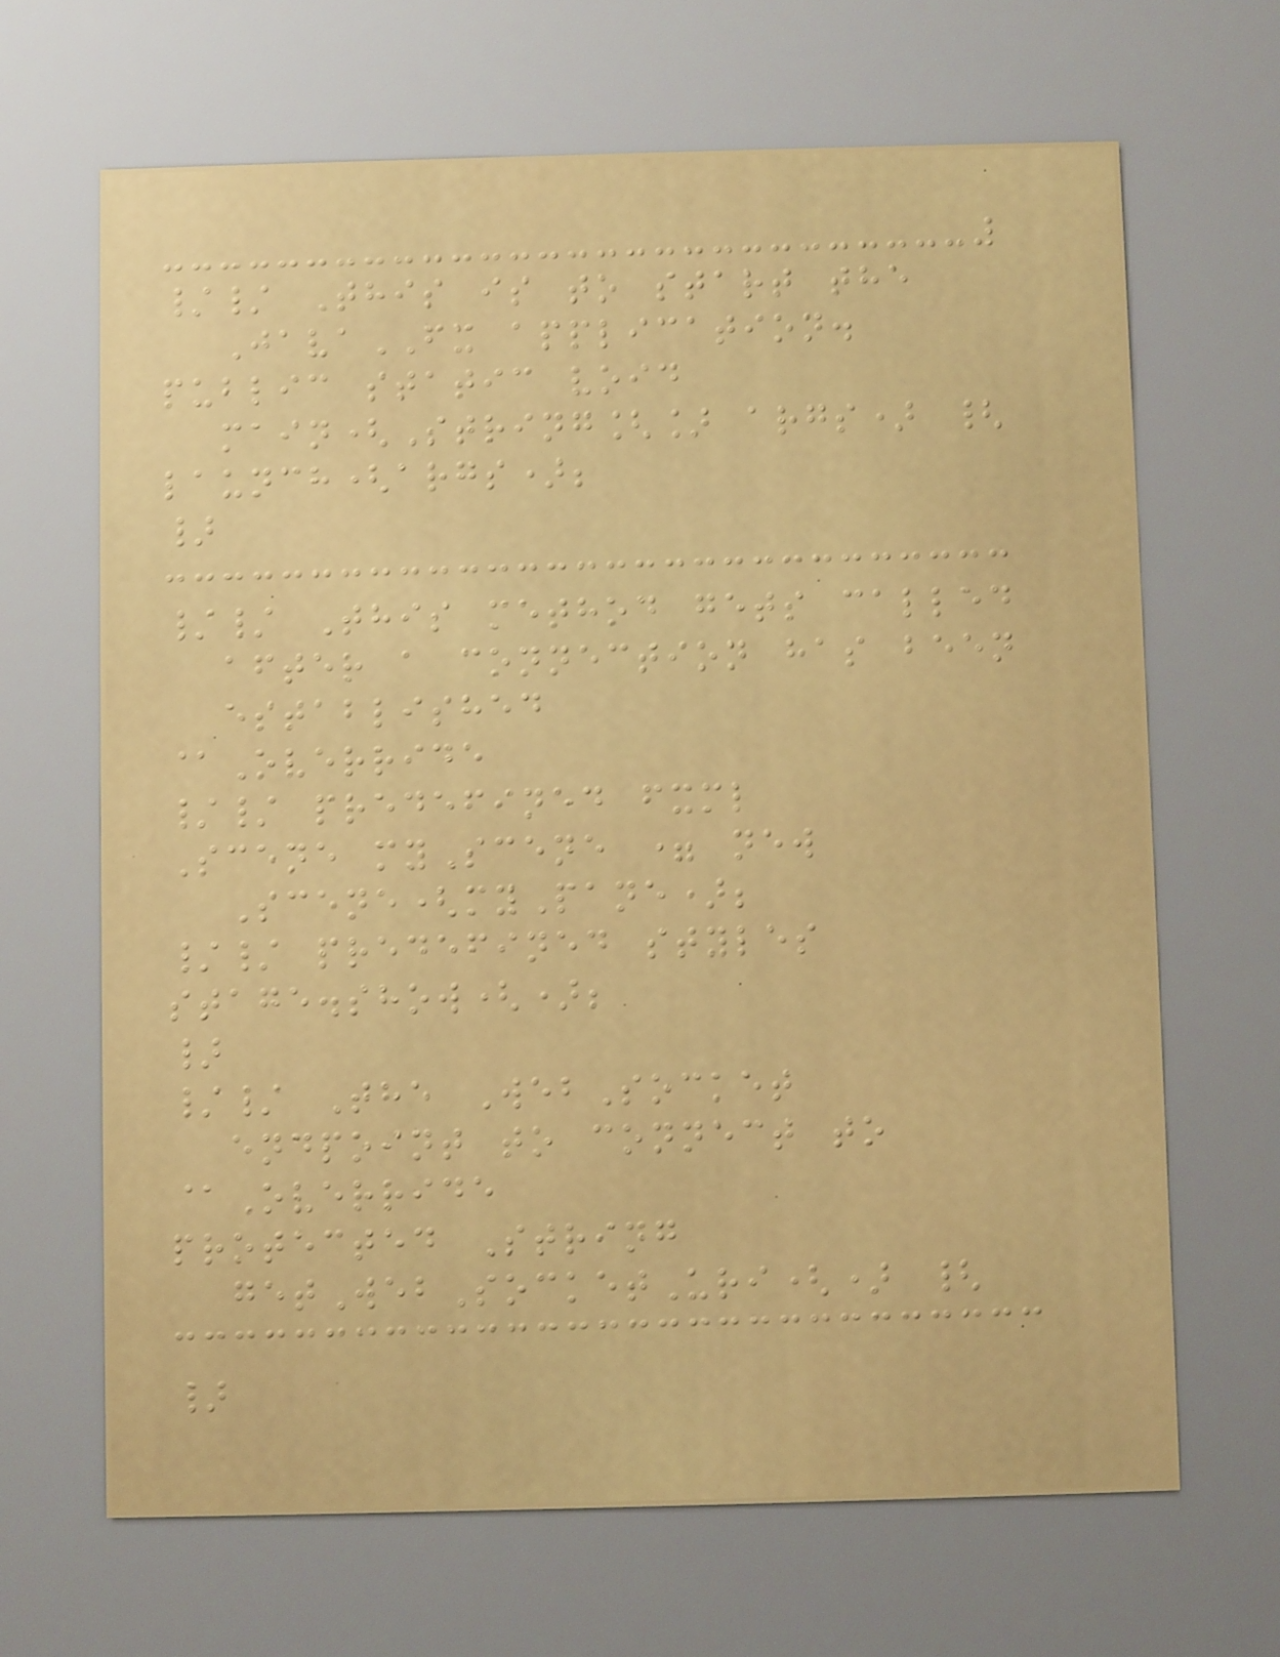// This is to start the
JavaFX application.
public static void
main(String[] args) {
launch(args);
}
// This method gets called
after a connection has been
established
@Override
// predefined fxml
Scene myScene = new
Scene(myPane);
// predefined styles
stage.show();
}
// The WebSocket
endpoint to connect to
@Override
protected String
getWebSocketUri() {
}
